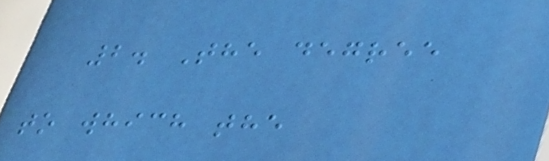2. The degree
to which the
